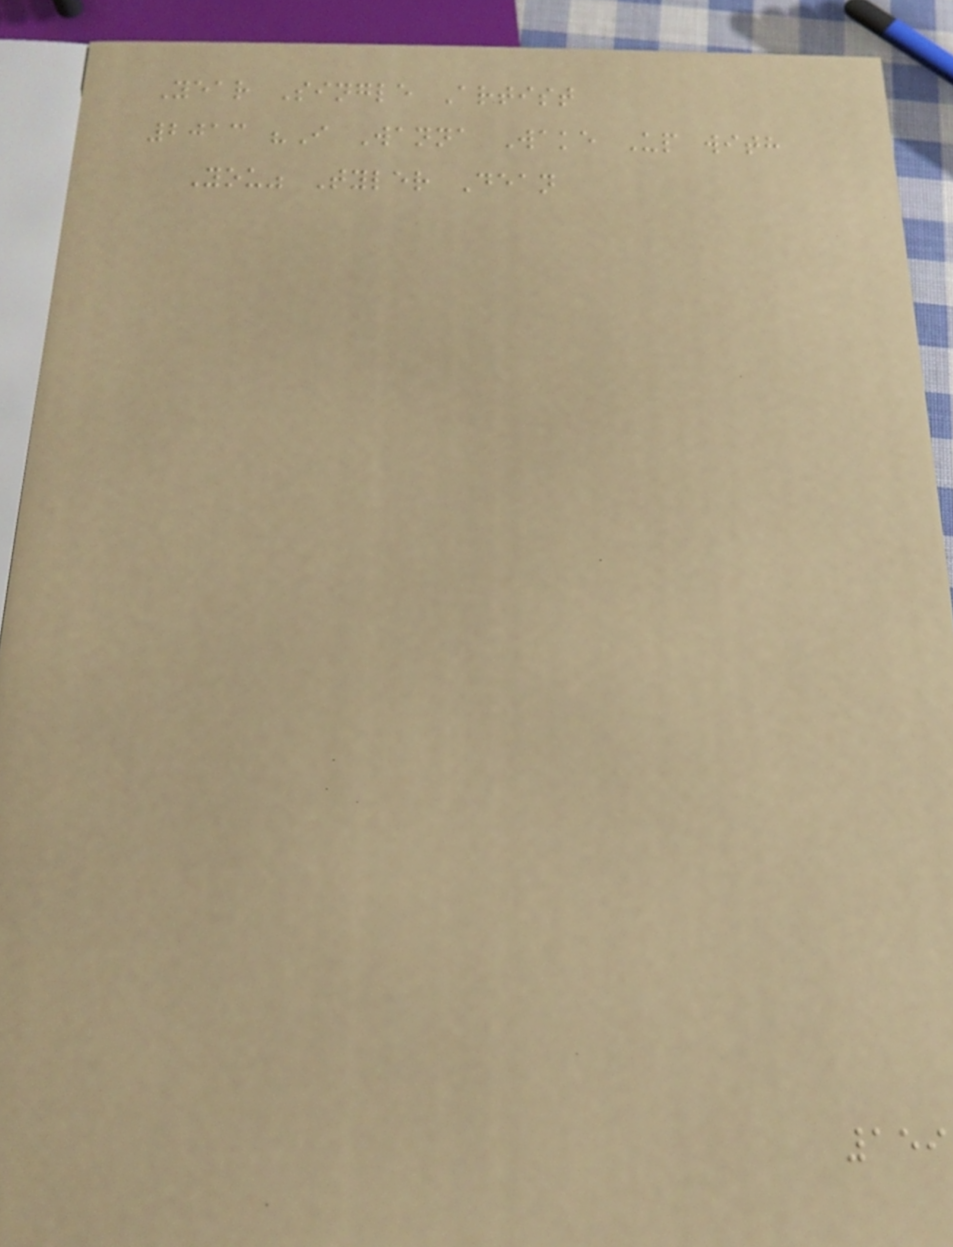Year Single Artist
2013 "I Wanna Wake Up with
You" Tyler Dean
159
